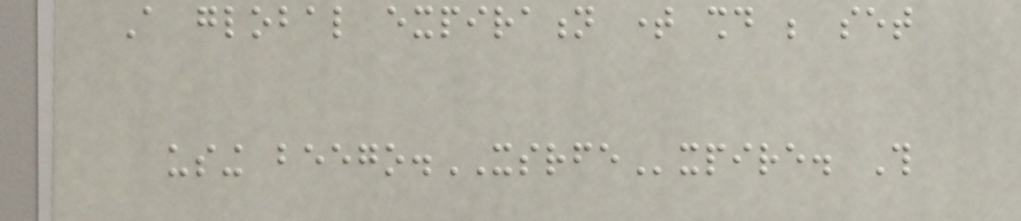A global expiration time should be set
using beego.XSRFExpire. This
